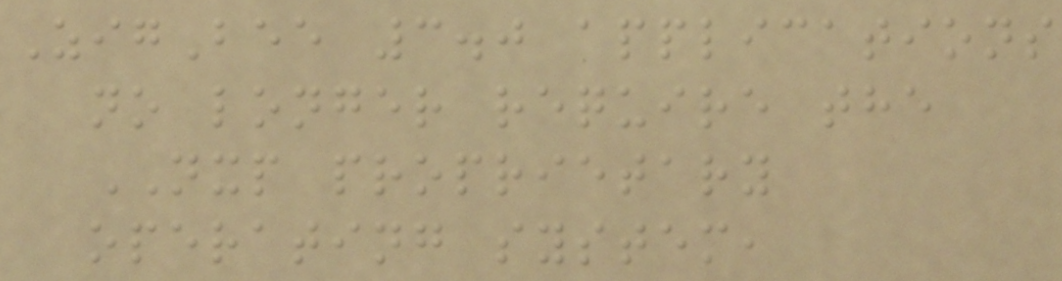ZigBee 3.0 applications
no longer require the
NXP proprietary
operating system,
